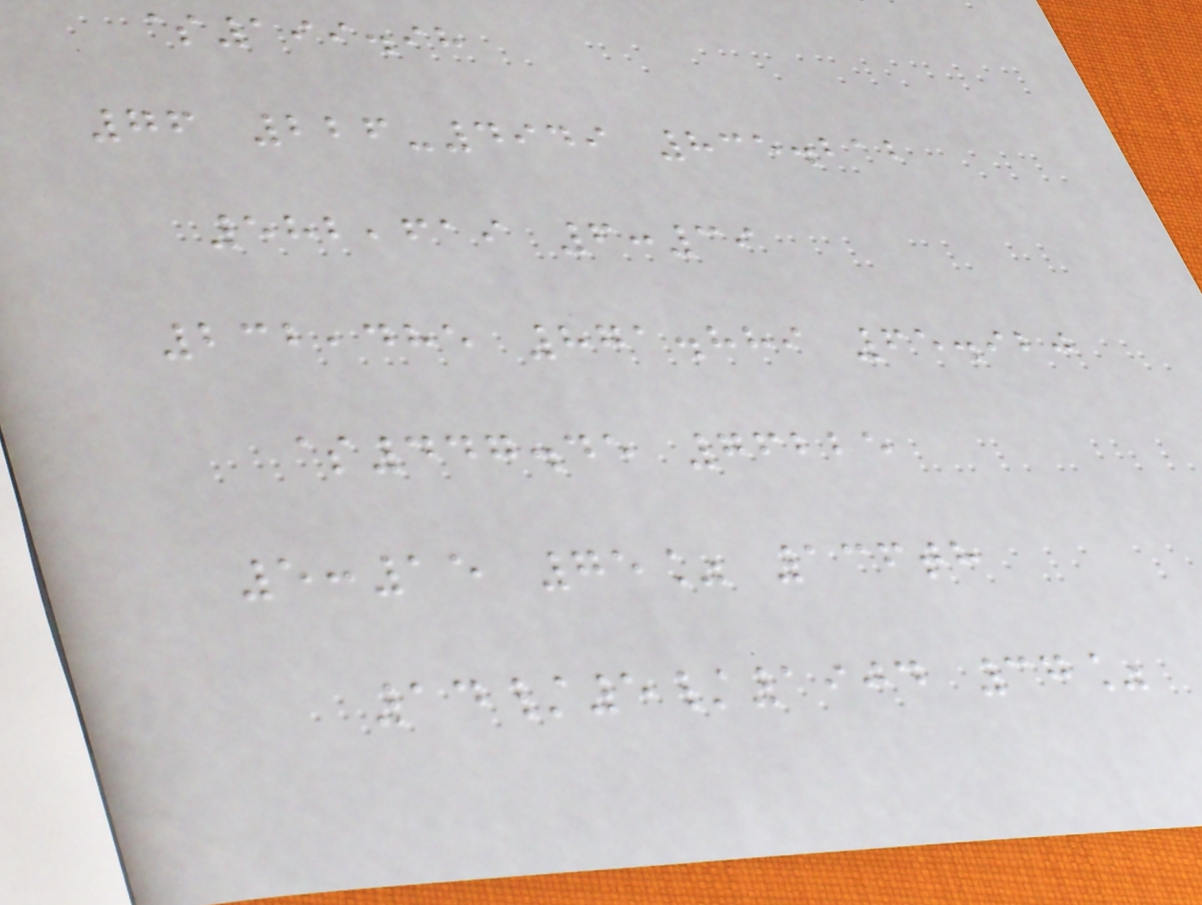$199.98
76 226-4949 835.212
582,619 6:39
232,485 871.889 65.920
$447.45 76225
5:15 75% 136th
14/5/1904 37%
